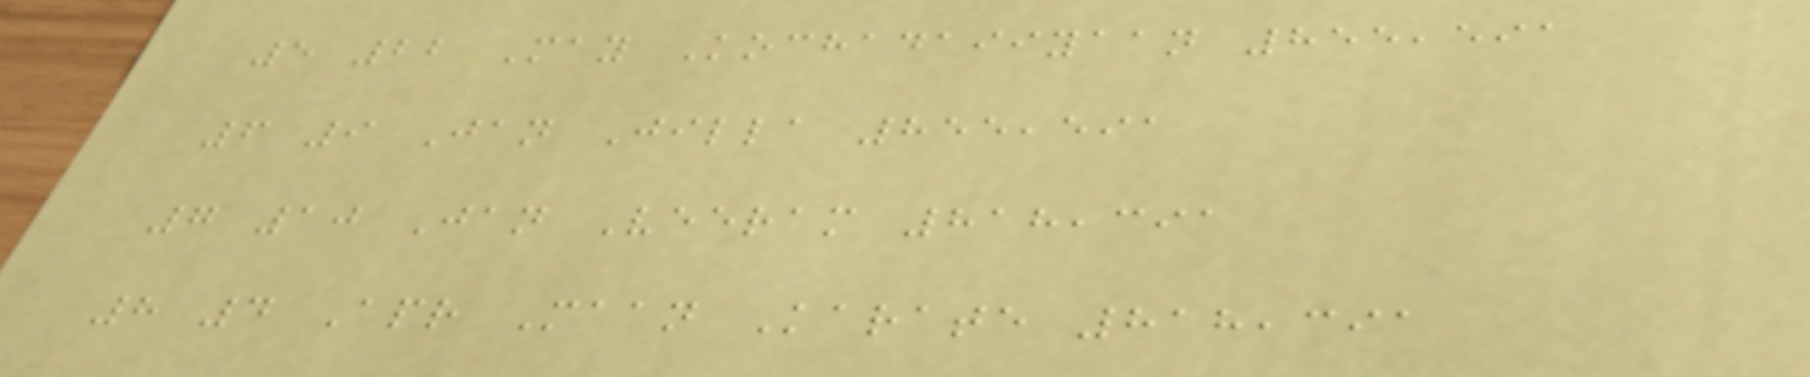5 22 May Kochadaiiyaan 855,591
6 9 Jan Jilla 855,591
7 10 Jan Veeram 818,391
8 4 Apr Maan Karate 818,391
